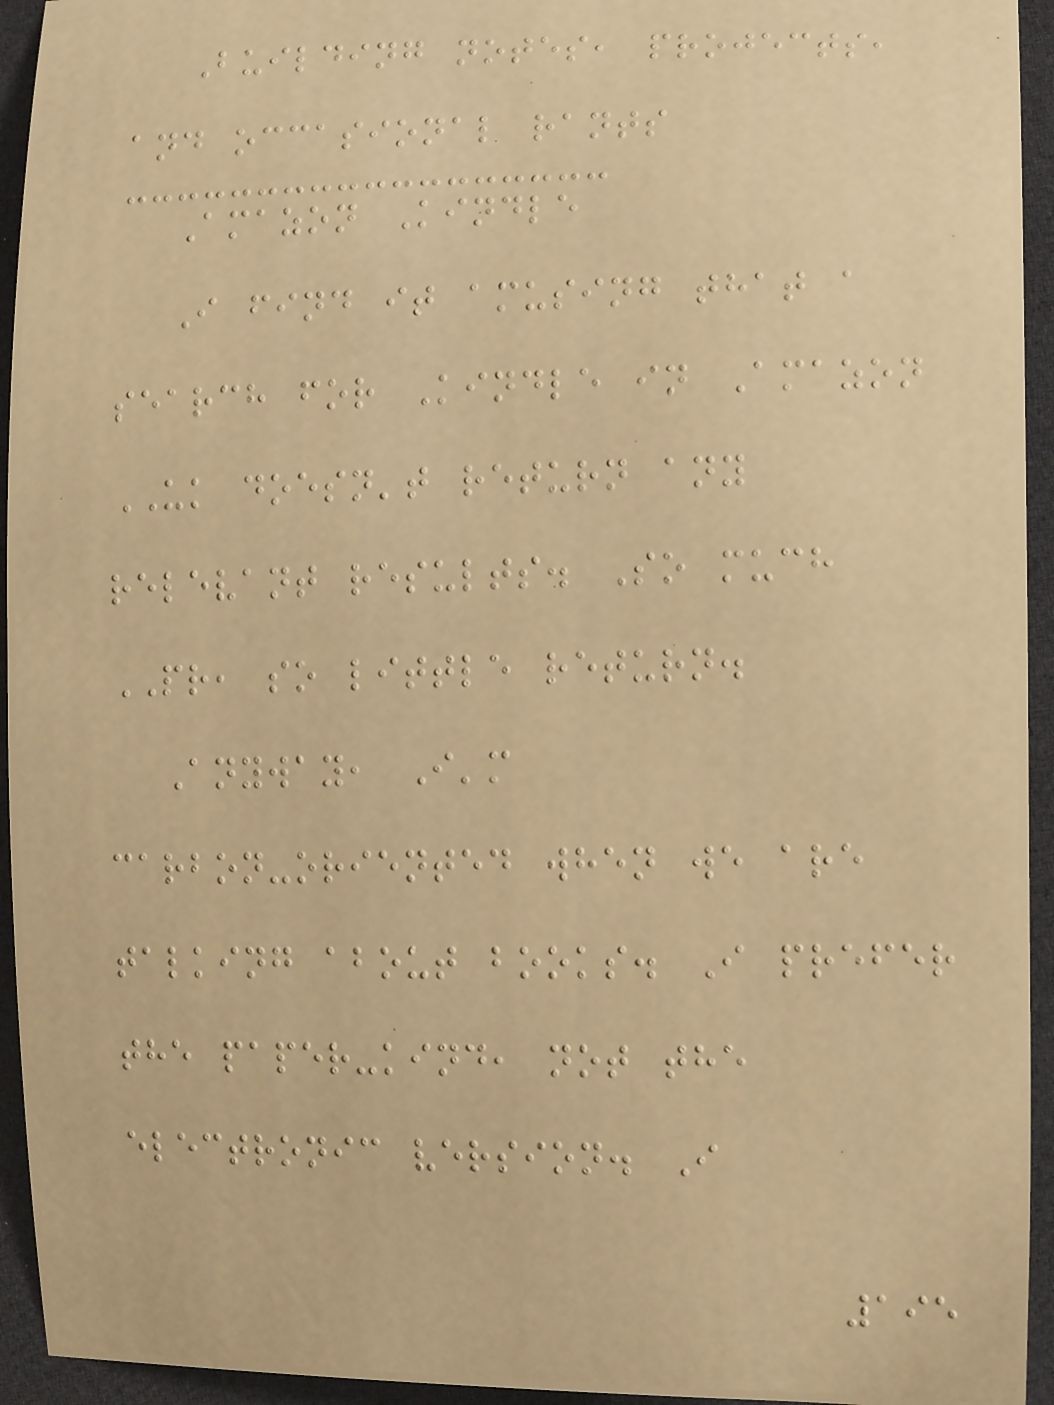Building notes, projects,
and occasional rants
Amazon Kindle
I find it amusing that a
search for Kindle in Amazon
UK doesn't return any
relevant results. So much
PR, so little return.
Anyway, I'm
carbon-oriented when we are
talking about books. I prefer
the paper-kind, not the
electronic version. I
195
